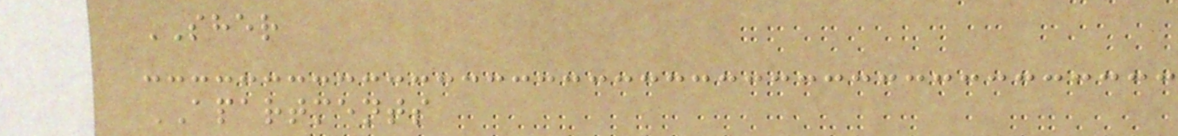SHER
APARTMENTS
